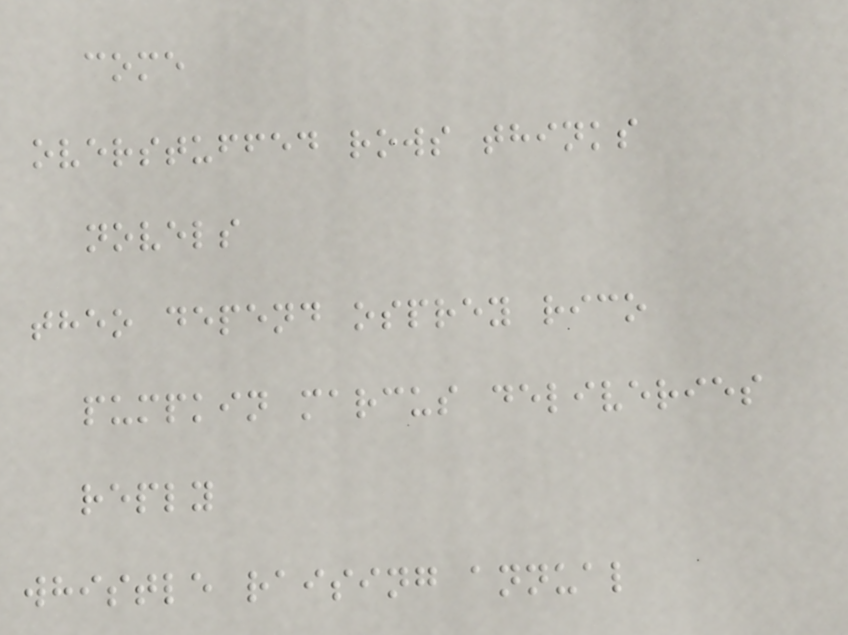come
overstuffed rows thinks
novels
theo depend osprey rico
pumpkin marcus deliveries
reply
whistle raising annual
